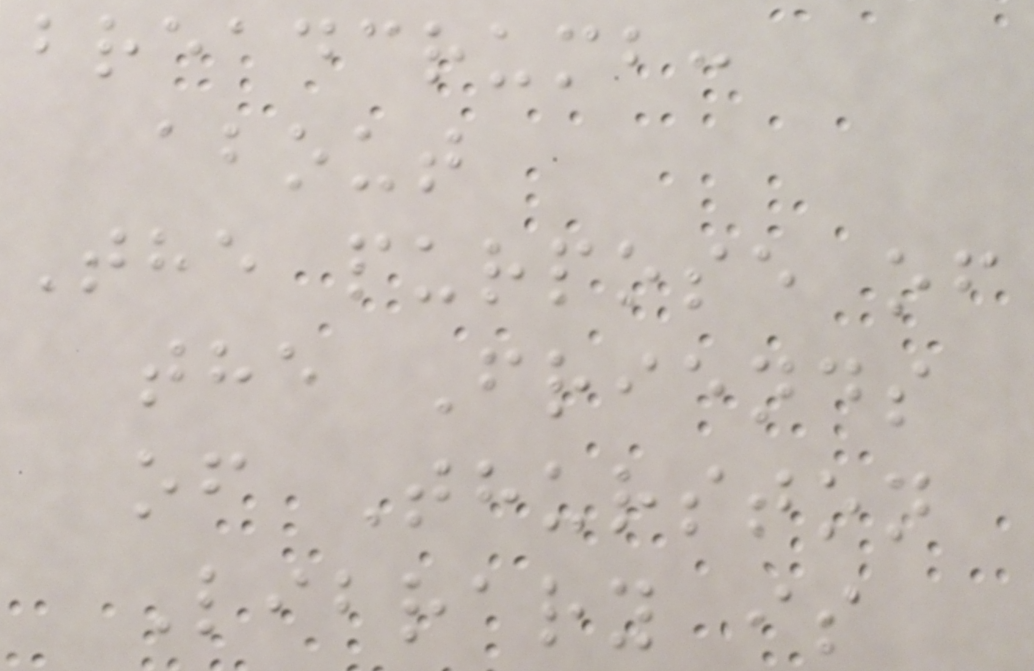breadcrumb:
about
The purpose of
the Friends
of Thurston
Library is
